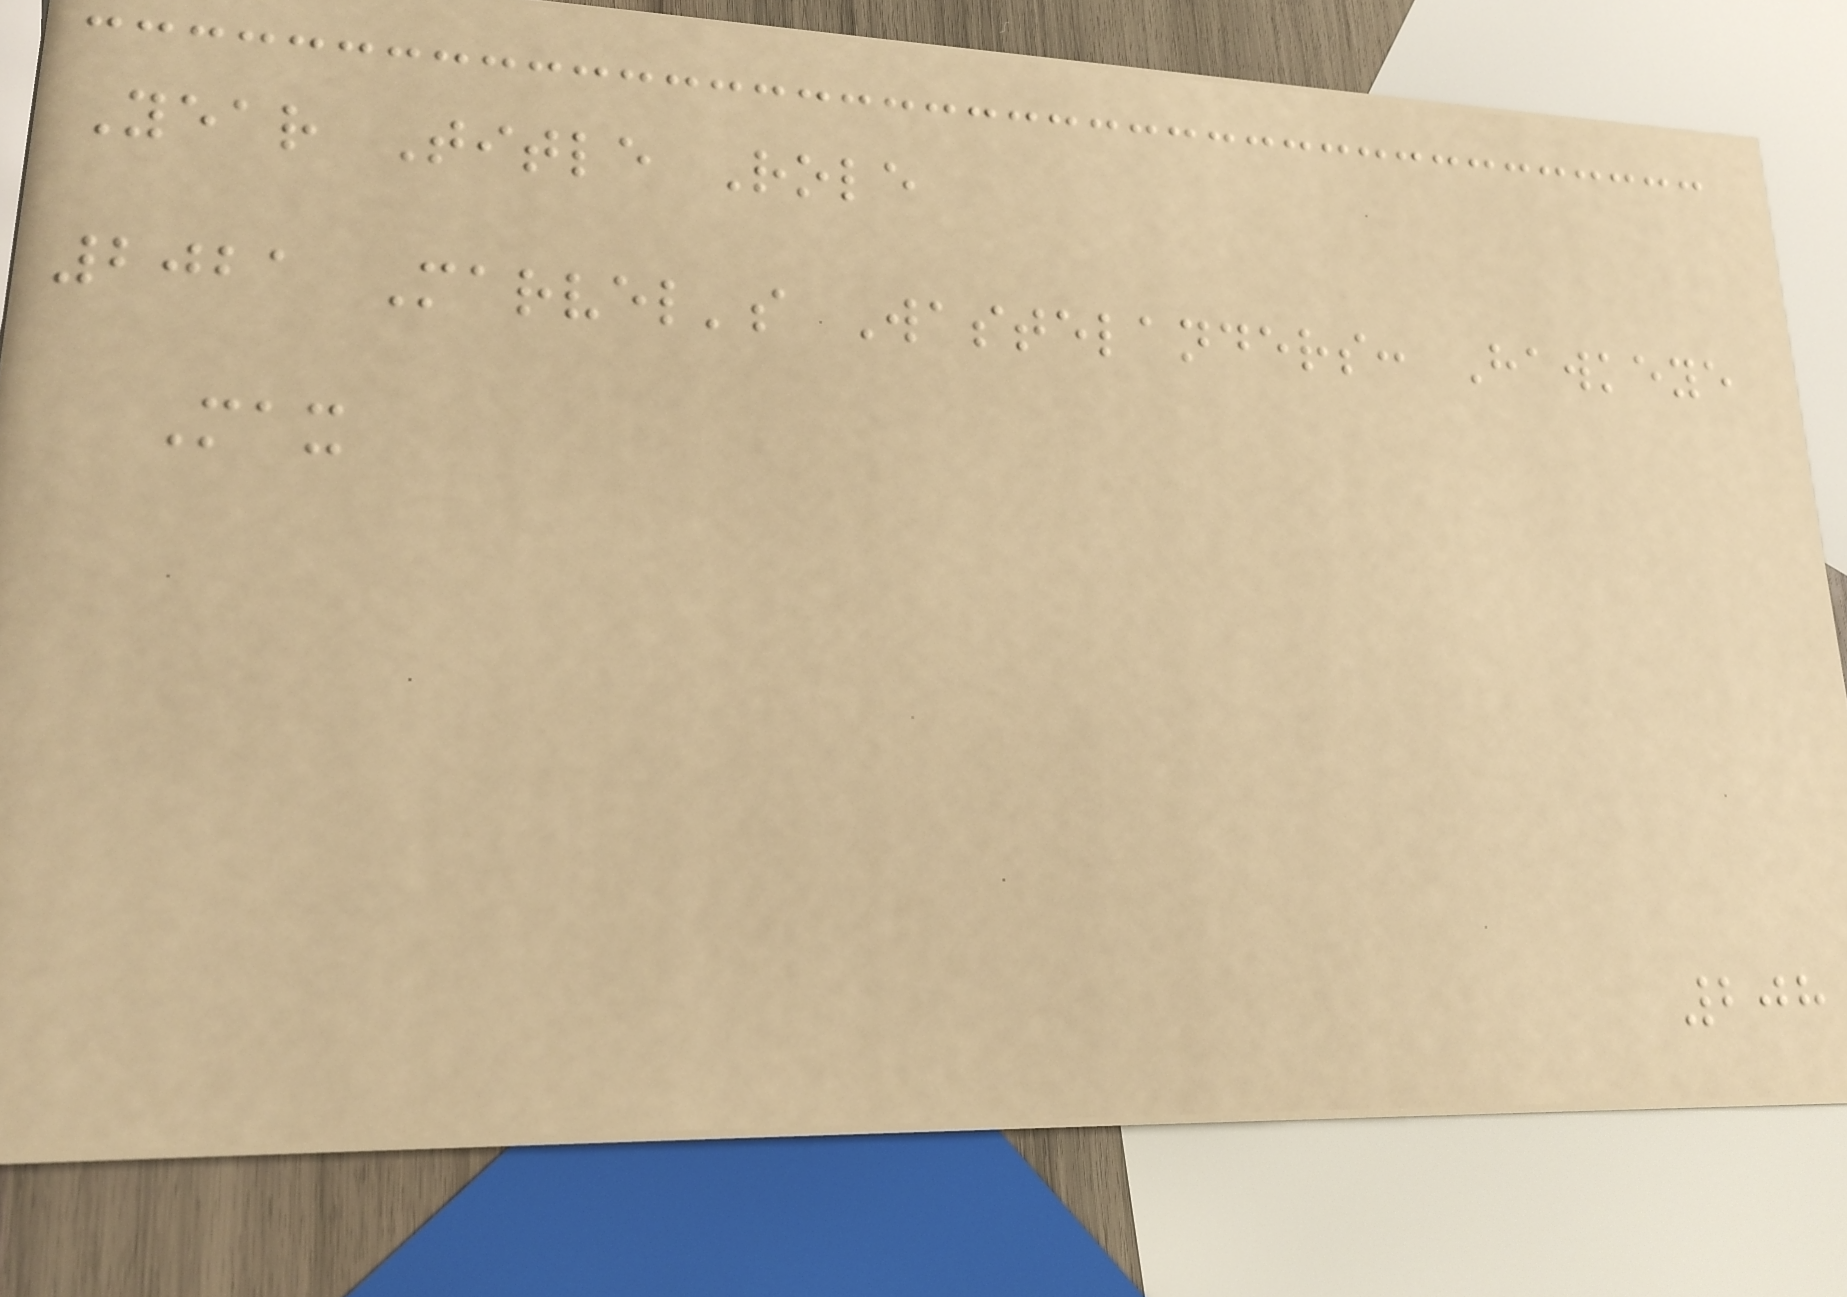Year Title Role
2021 Marvel's Wastelanders: Hawkeye
Max
208
